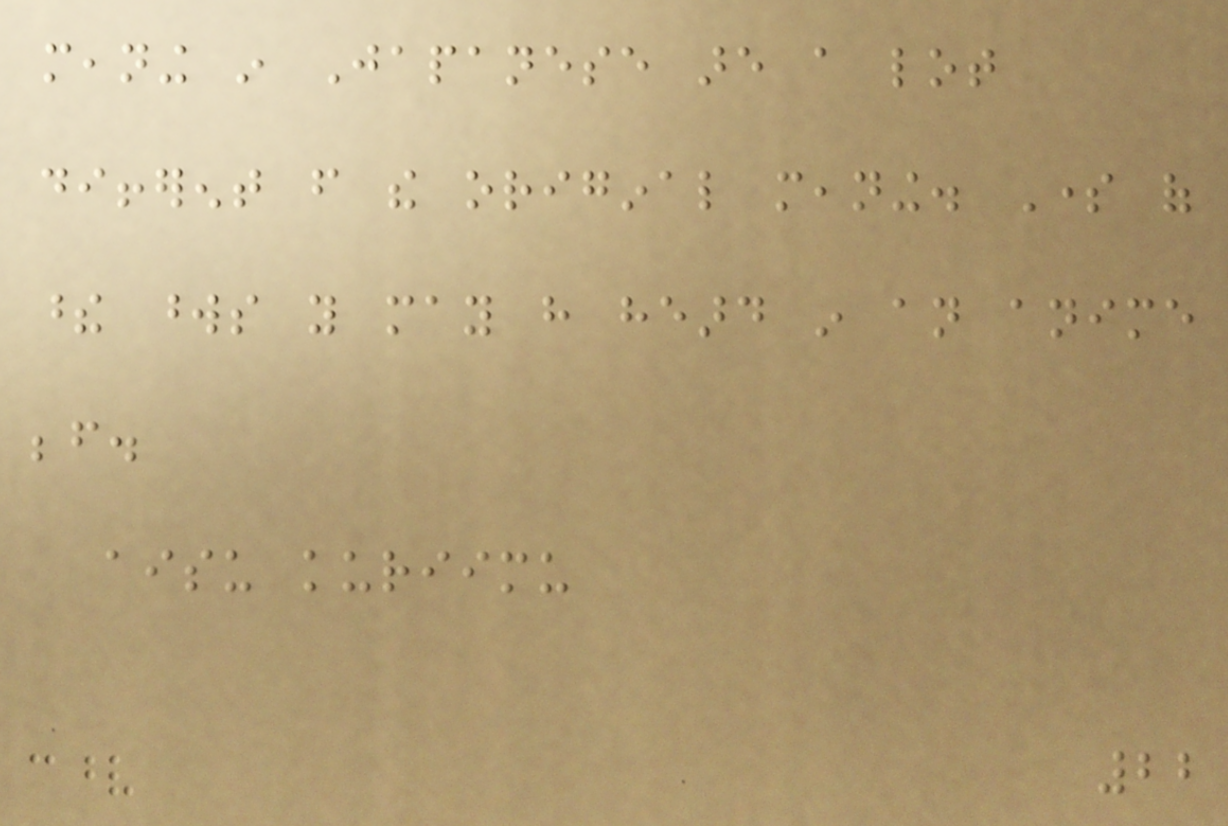meaning in Japanese are a lot
different from the original meaning. Some of
these words you may have heard in an anime
before.
aisu kuriimu
22
